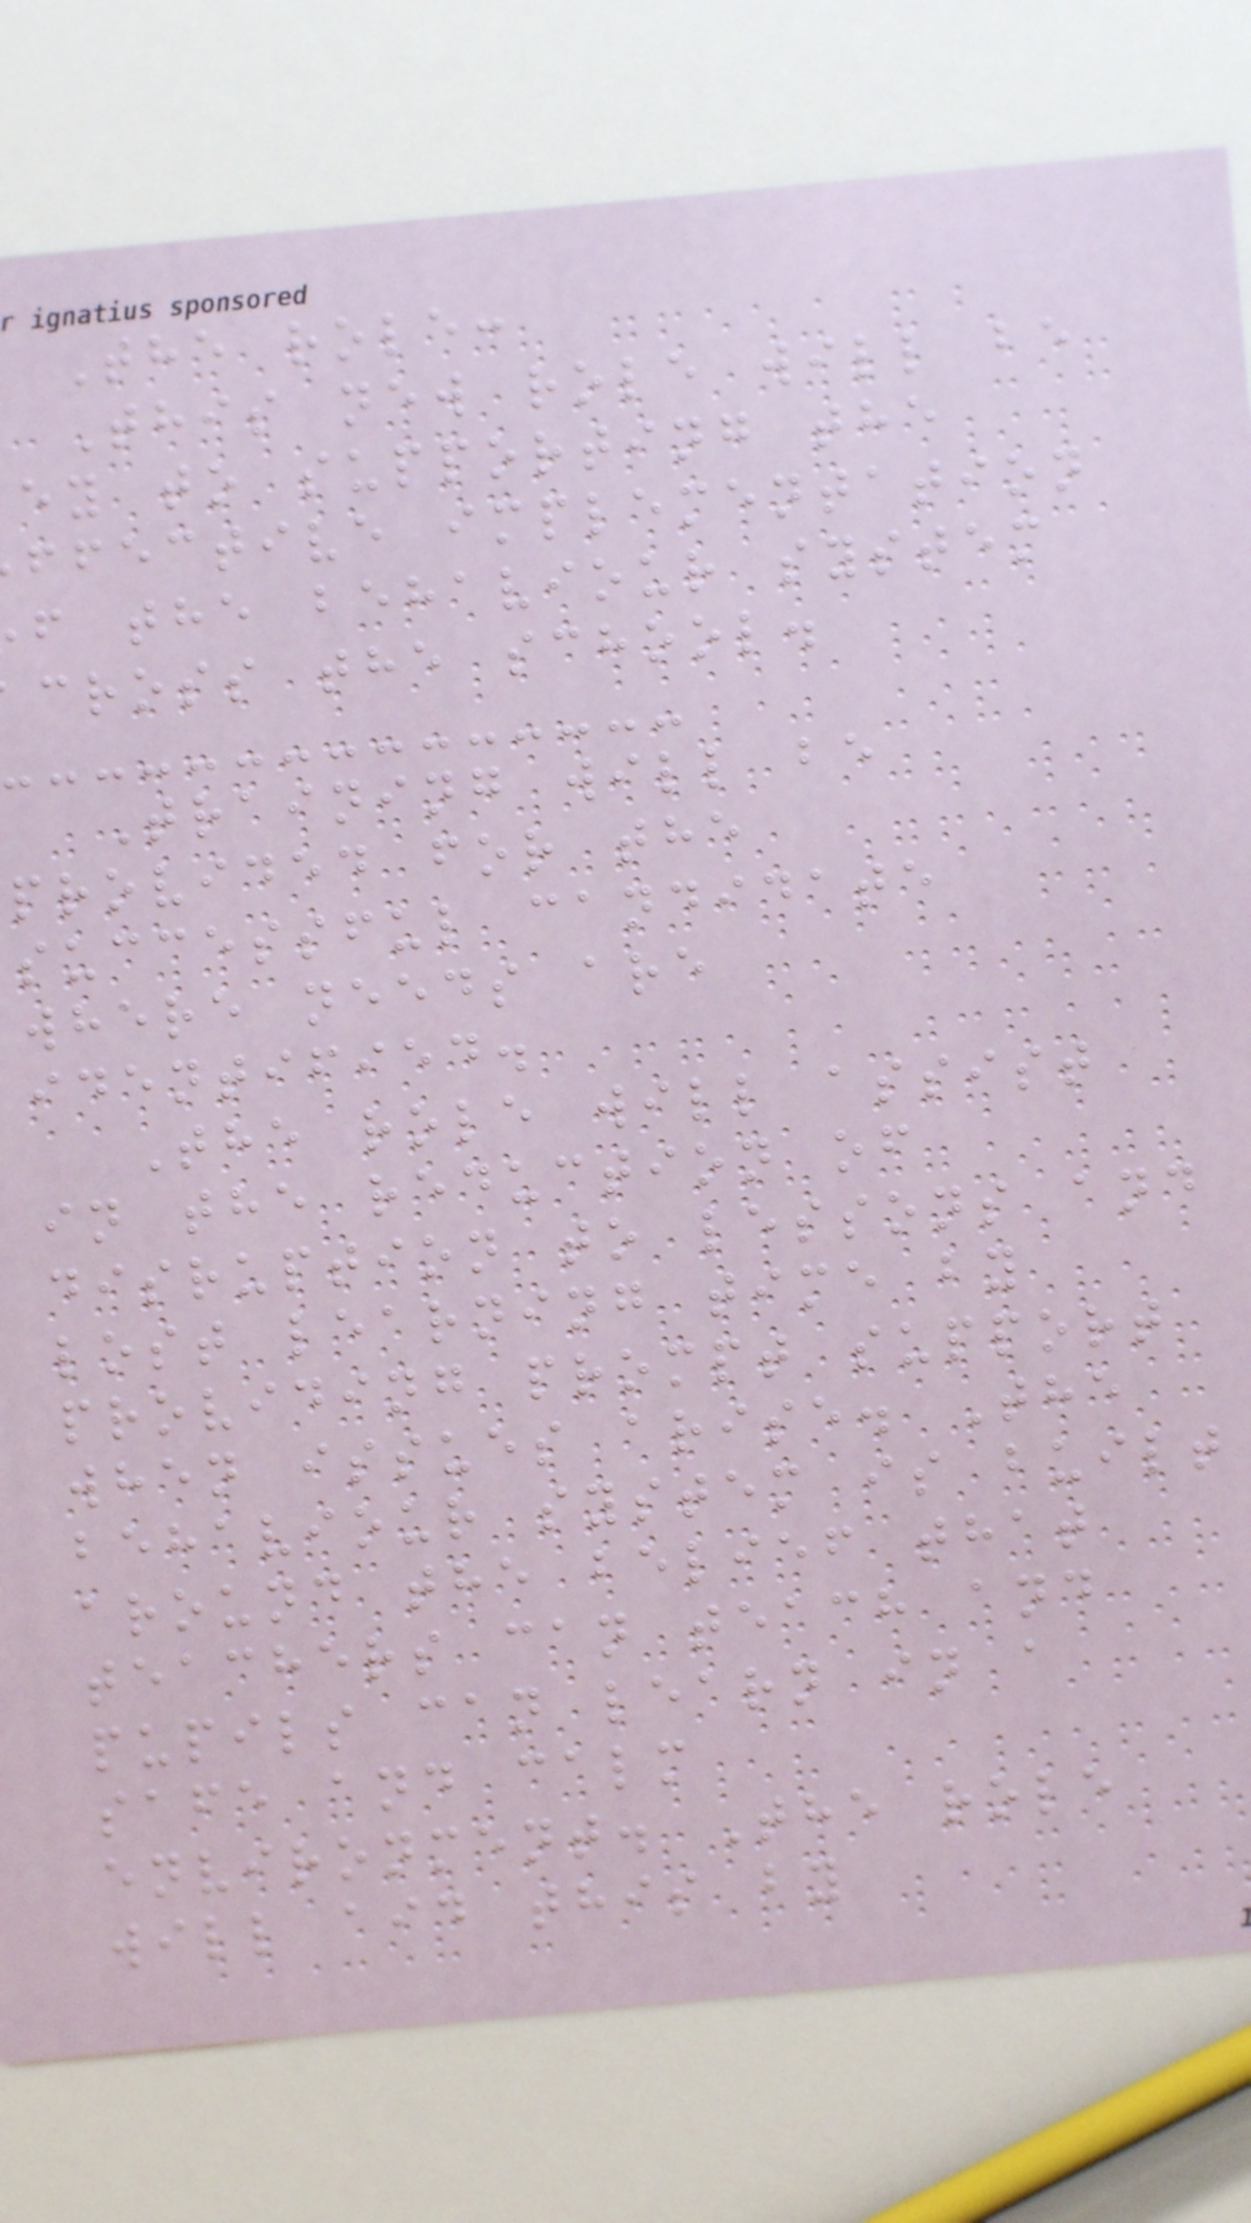The role:
This new role will be
ey to supporting the
ffective implementation
f the behaviour system
cross the school.
Training will be
provided for the
successful candidate
where needs are
identified.
The role will assist
in the reduction of
disruption to lessons and
lost learning time by
providing prompt support
when issues arise. The
behaviour system is built
around the belief that
teachers can teach and
pupils can learn in a
safe and calm
environment. The role
will aid this by
